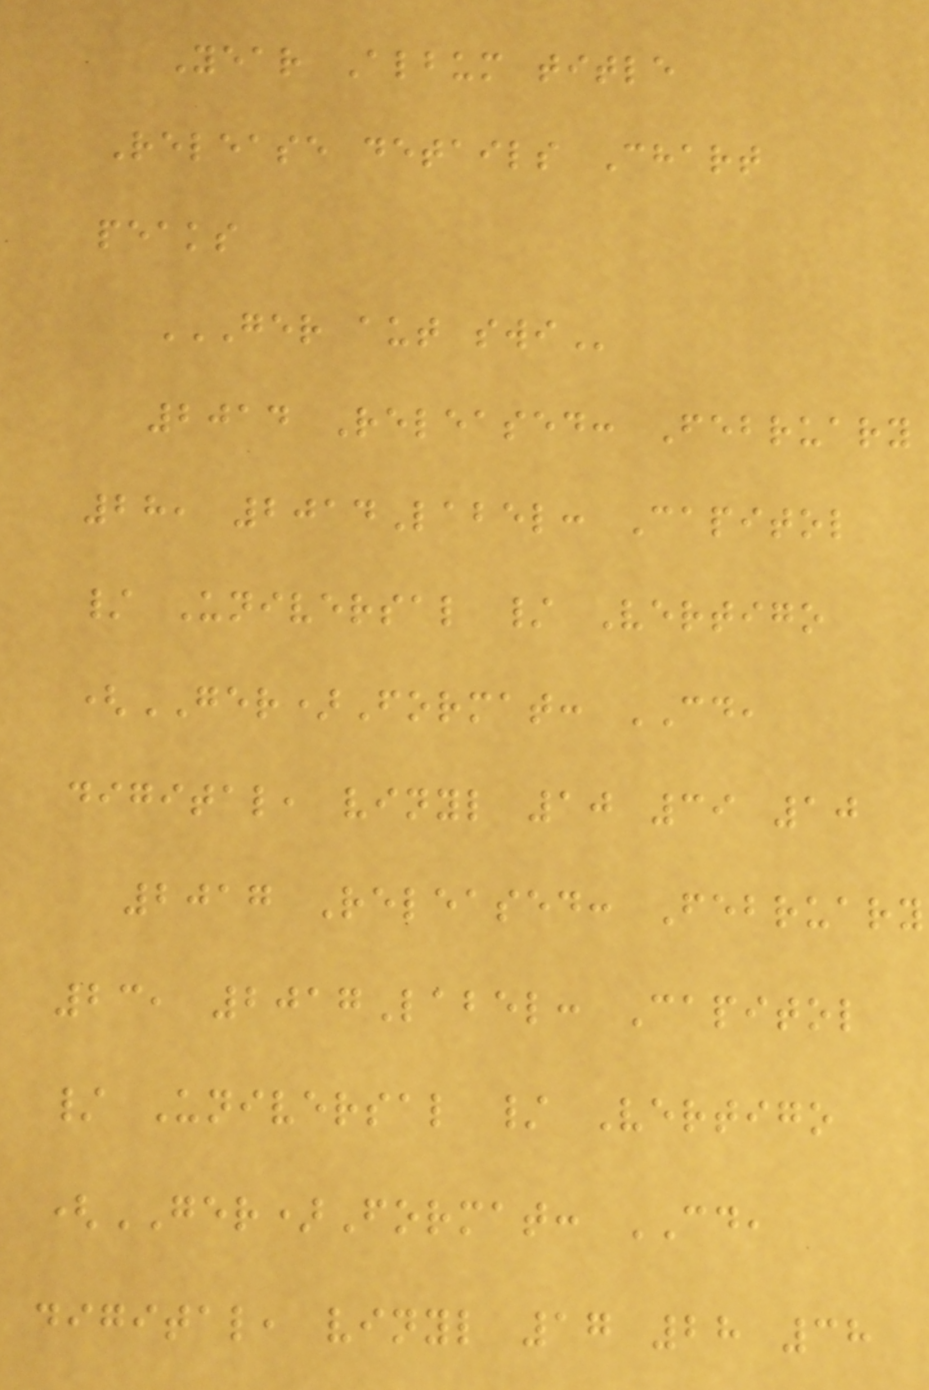Year Album title
Release details Chart
peaks
GER AUT SWI
2014 Released: February
28, 2014Label: Capitol
/ Universal / Vertigo
(GER)Format: CD,
digital, vinyl 10 39 10
2017 Released: February
23, 2017Label: Capitol
/ Universal / Vertigo
(GER)Format: CD,
digital, vinyl 17 28 38
